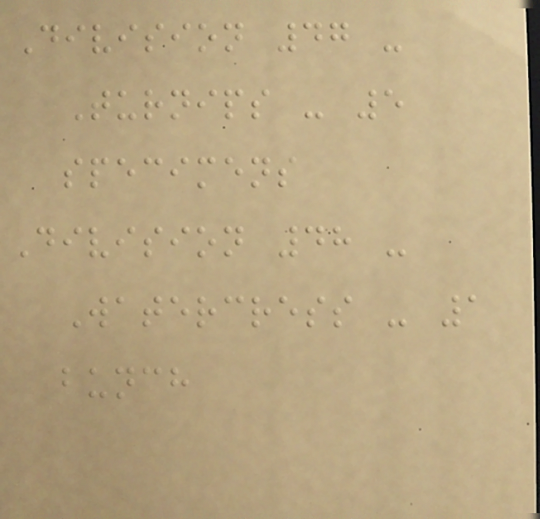Division 47 -
Turnips - 5
specimens
Division 48 -
Watercress - 1
bunch
